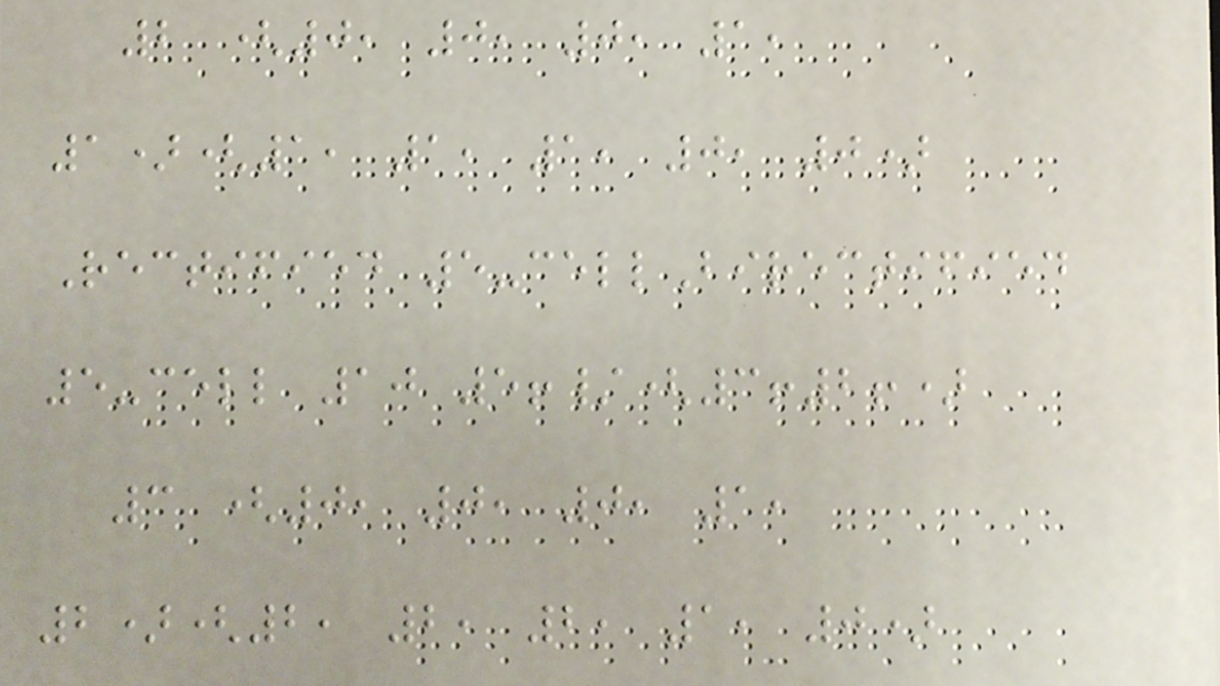2 (0, 0, 0, 1,
1)(1, 1, 1, 0, 0)
Rectified 5-cellBirectified
5-cell 10 5!/(3!2!)
3 (0, 0, 0, 1,
2)(2, 2, 2, 1, 0)
